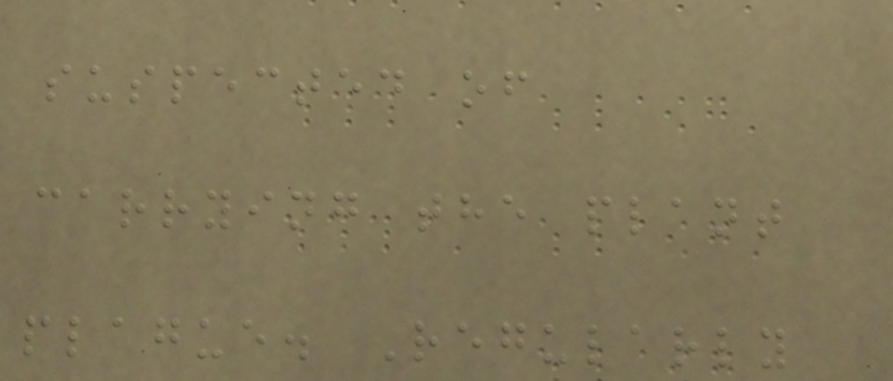suspected of
carrying the plant
plague. Regularly
